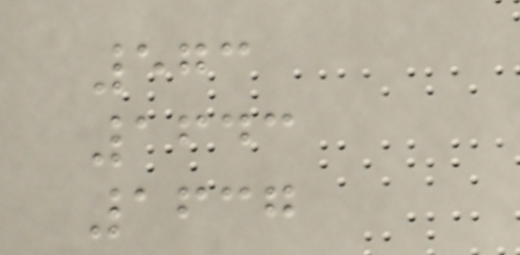573
1643
1637
